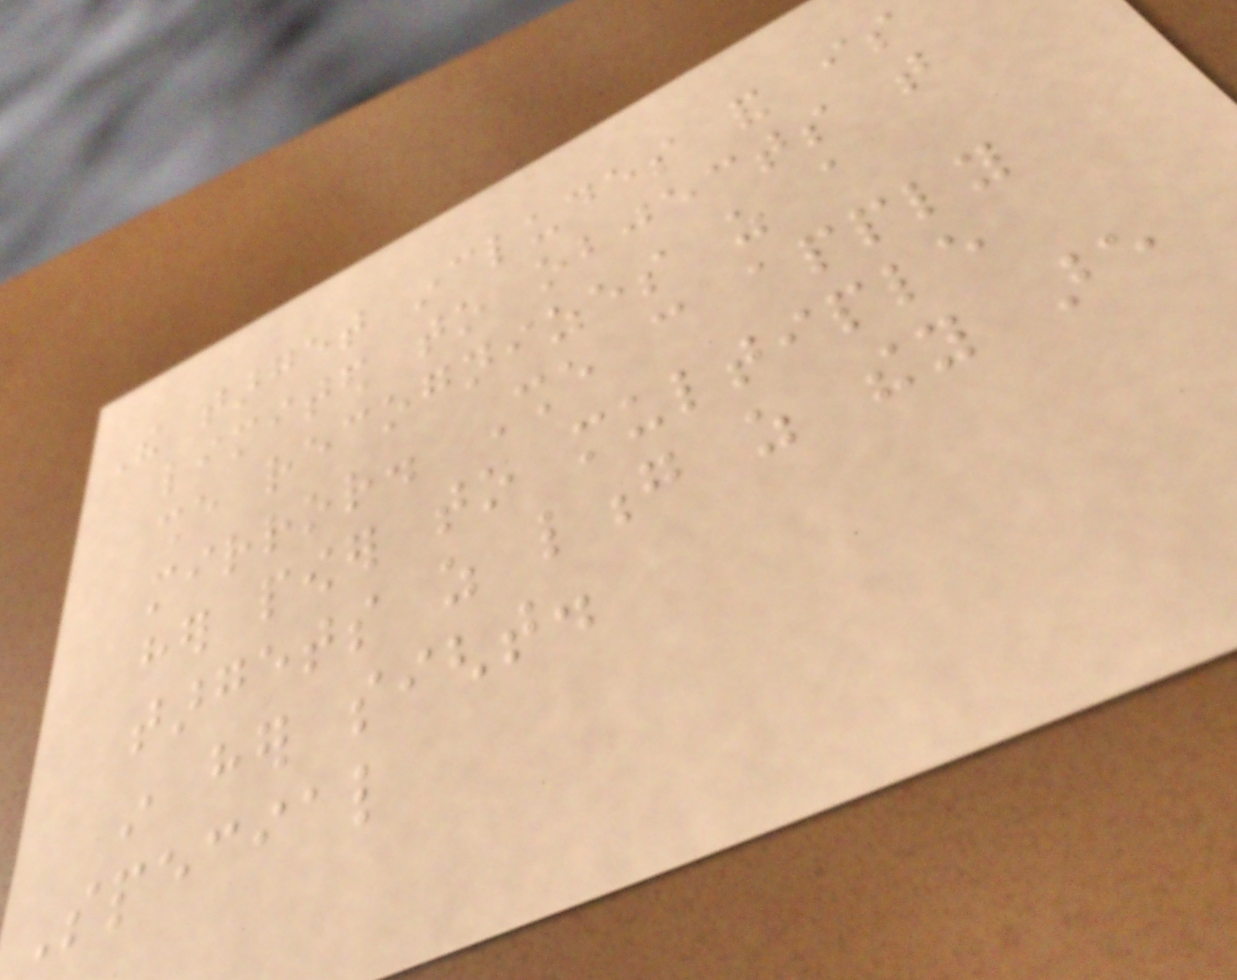The target includes and is
limited to objects that
she recognizes as a
mirror. She can apply
her power to multiple
targets as long as they are
in her sight.
Special
